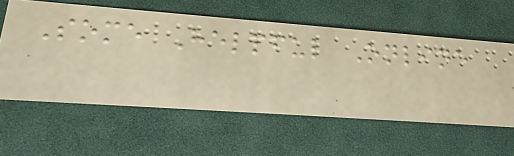Some Helpful Online
